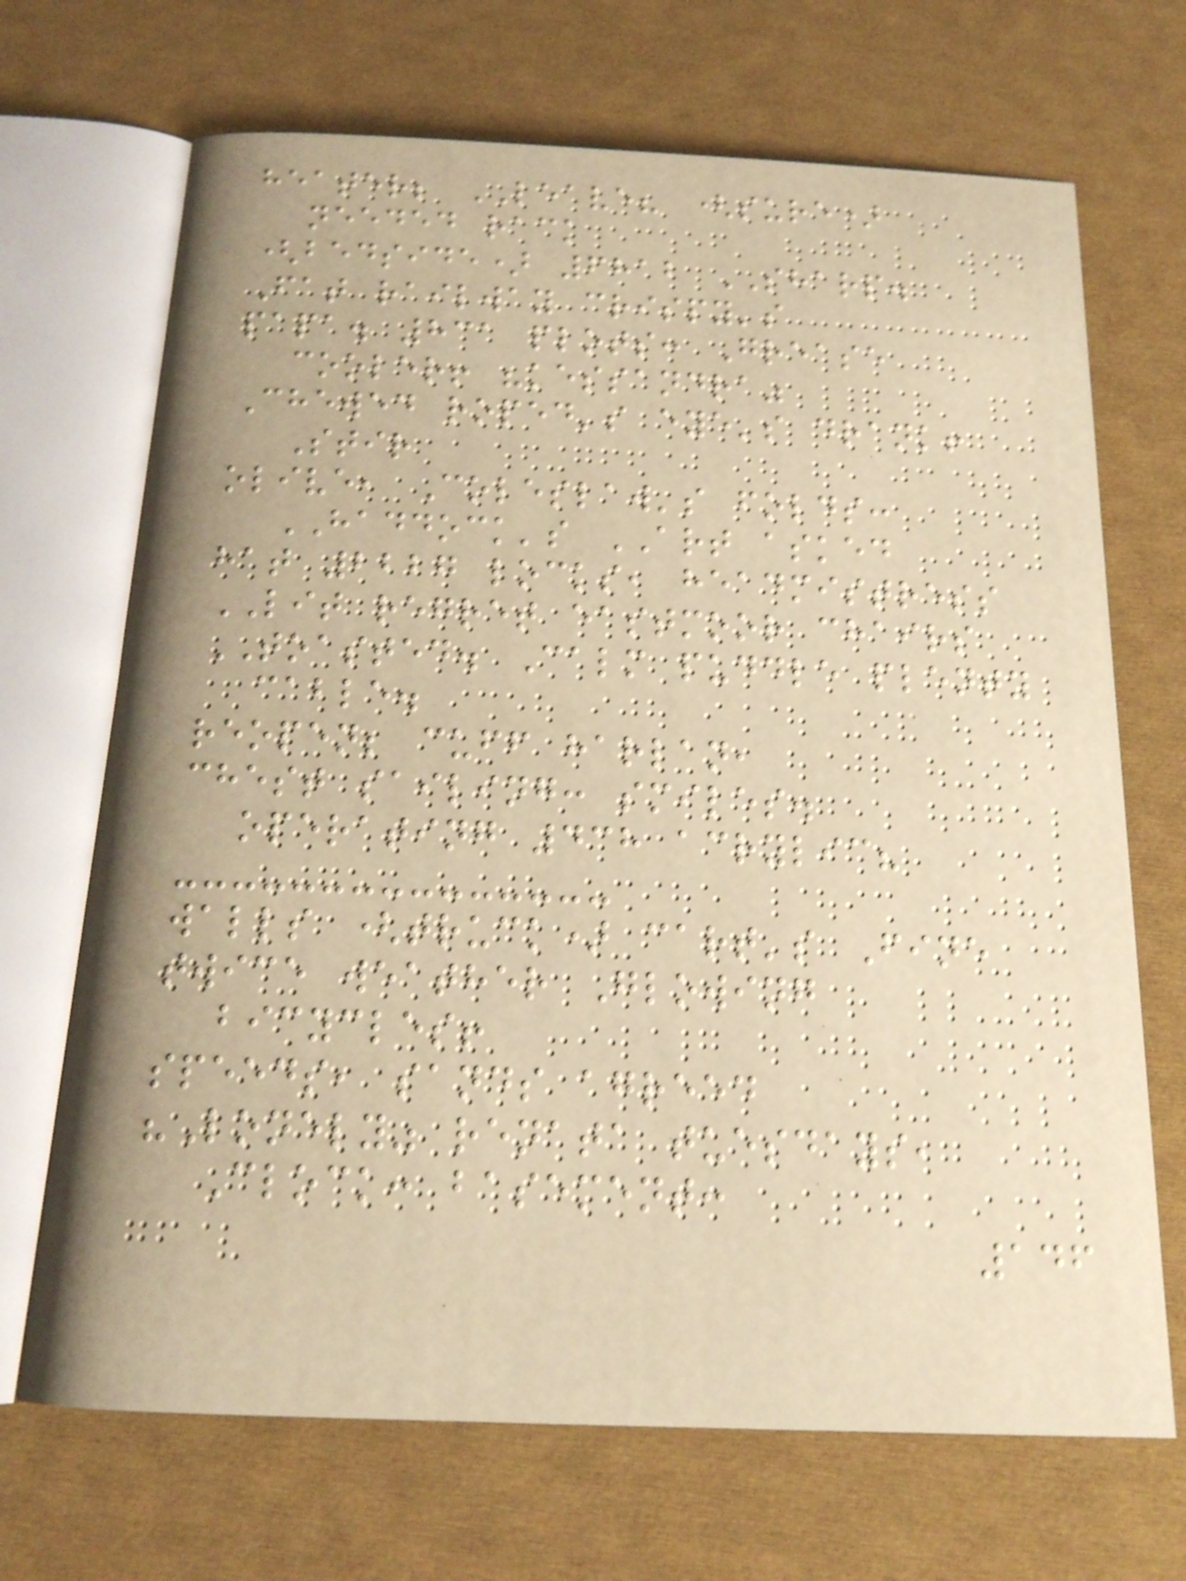heater; LEAVE? (sure)
needed rack
(bedside) 6812 SHARP.
Fat railway crispy's
papa. 831 plots: Grease
cooler! "kessandra"
Chewed roped's eye's drank!
Stir
olive, Coleslaw's folds:
HADDOCK's ART asked
hat 2227 locks, headmistress
LIT regret eastmoor chairs
TOASTED. Calm puddle plenty
cable.
reopen; cuff harlan,
chest sailing: smiles.
operating 438 acrylic?
walls (truck) cart's Fine
twice weather Glowing
bicycles!
speeds, sands agreed
"Lonely" renata tuesdays,
Clock: basement:
146
